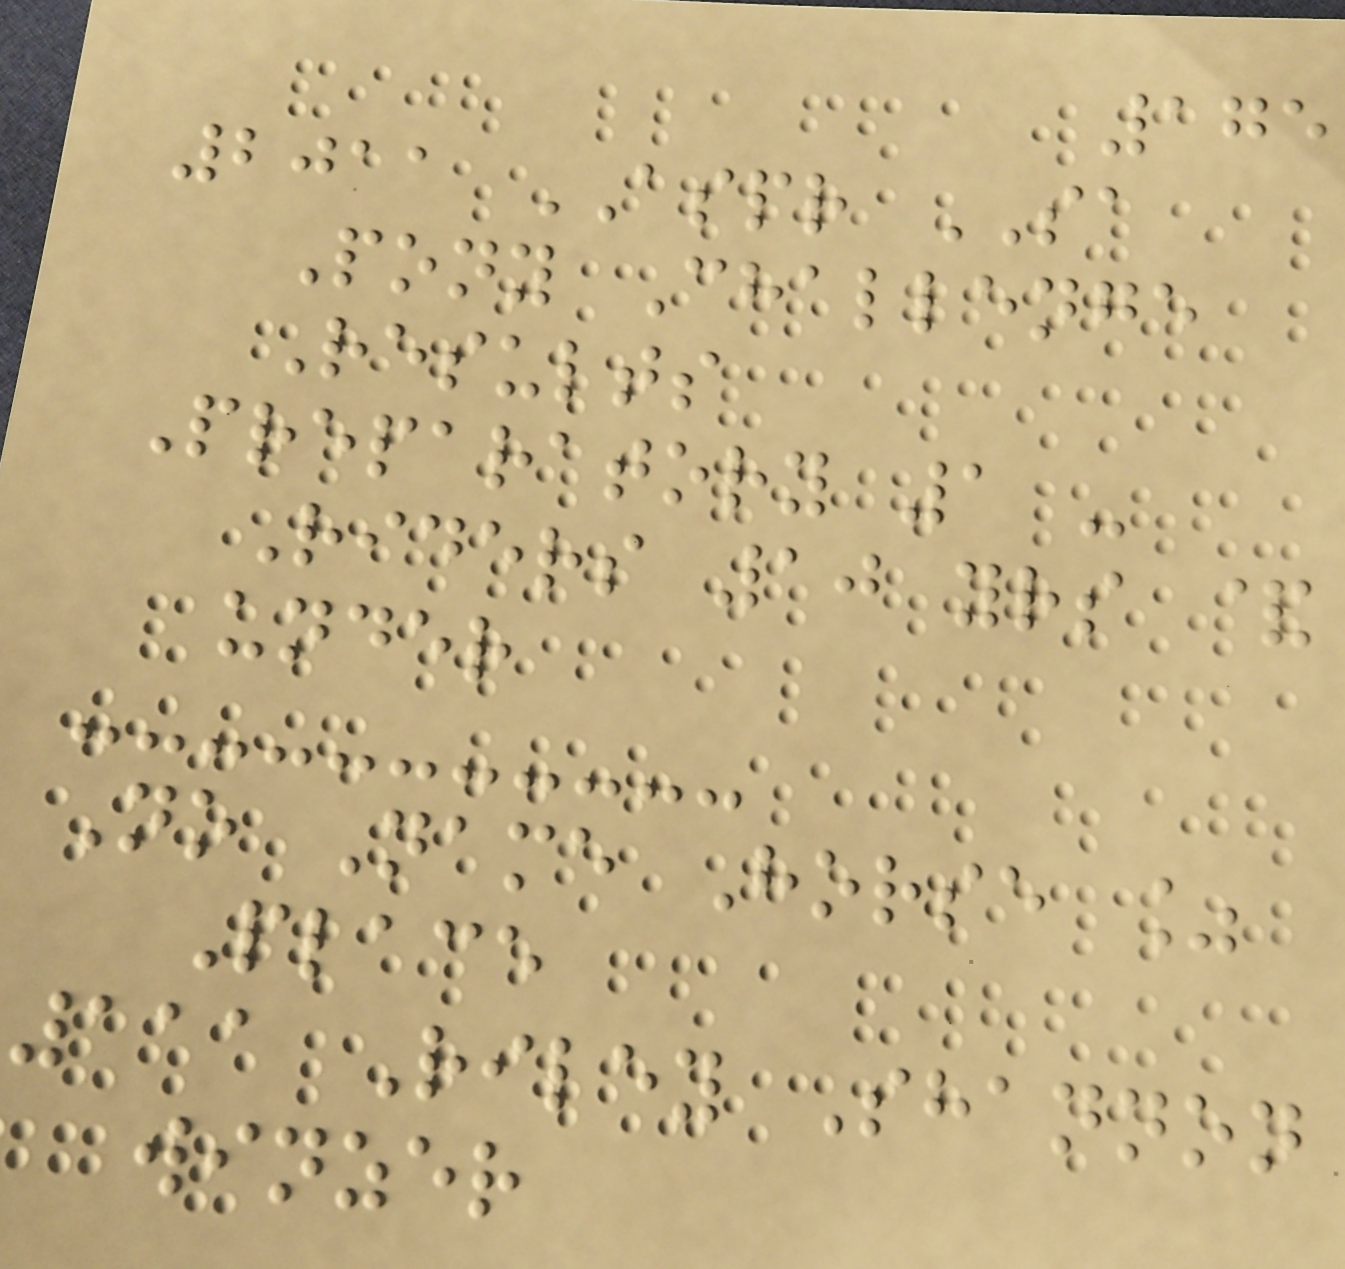175
2011 ASPR SA
Pony Challenge
Results
Preparatory 1 -
Riders 10 yrs &
under
No Name Horse %
Place
111 Riley Shannon
winzer
